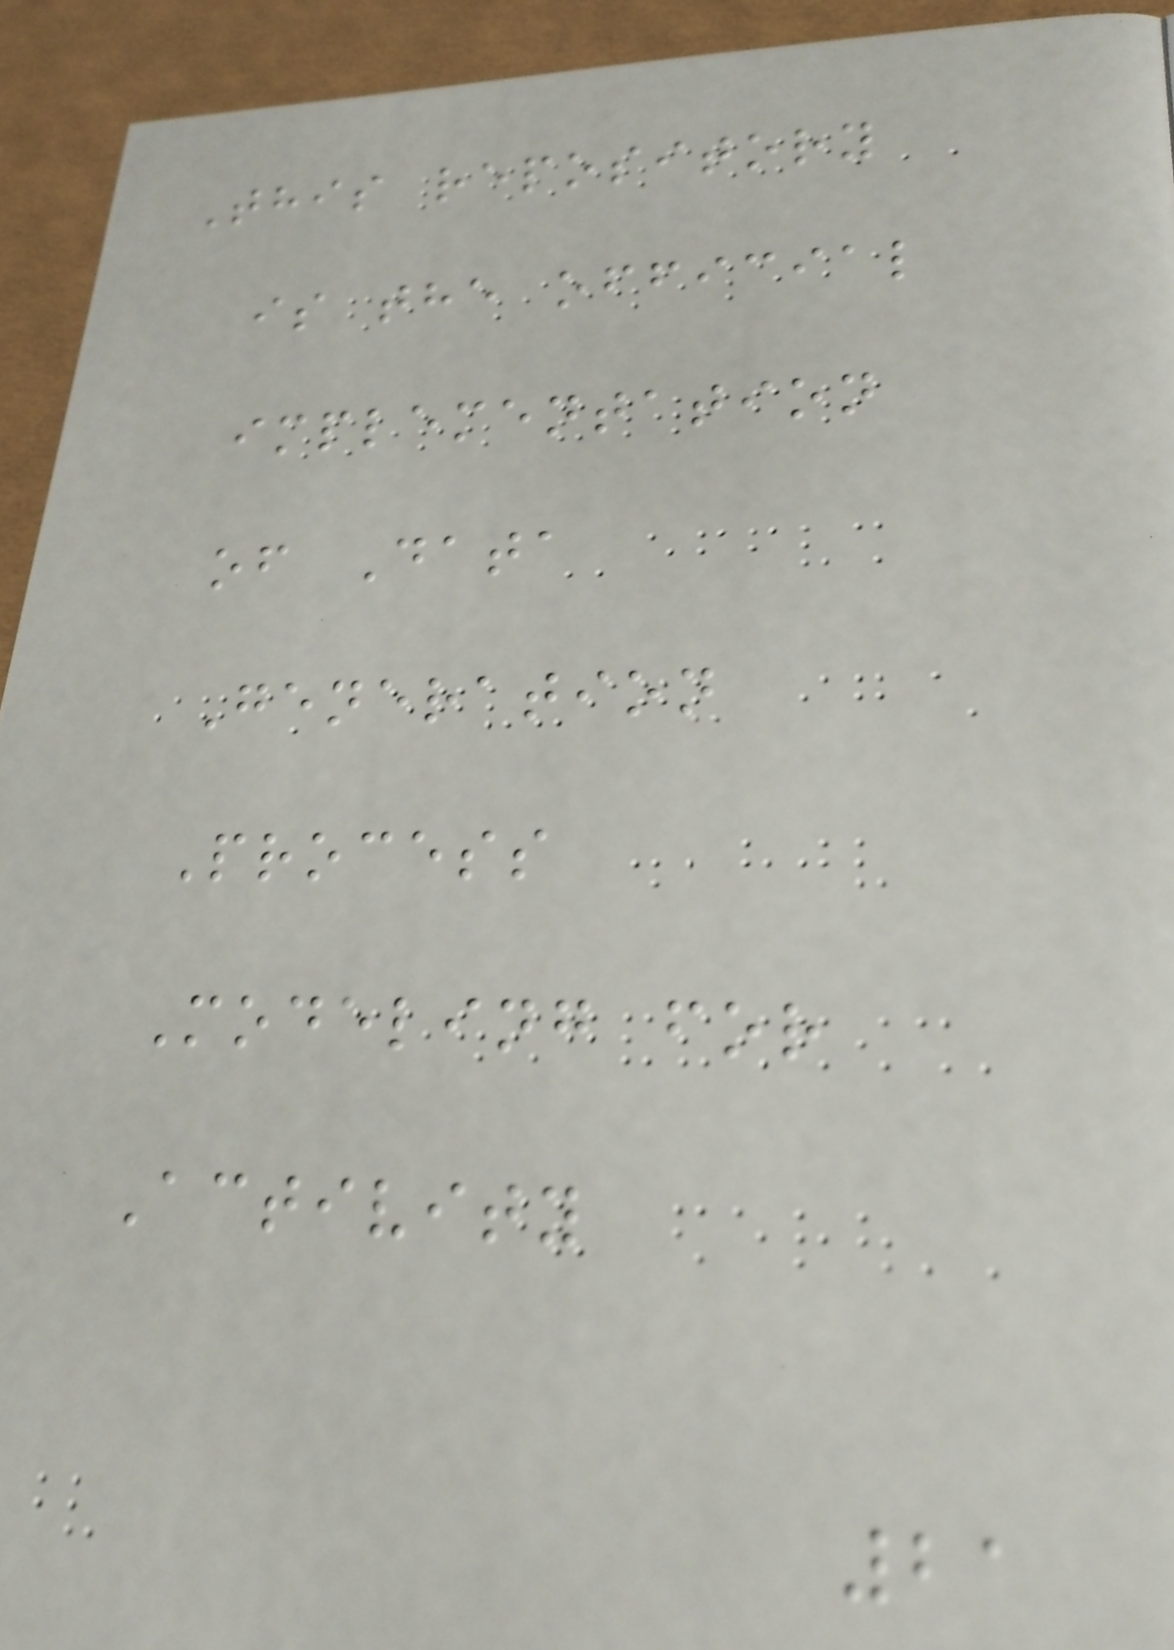This repository
is the official
implementation
of Data
Generation
Process
Modeling for
Activity
21
